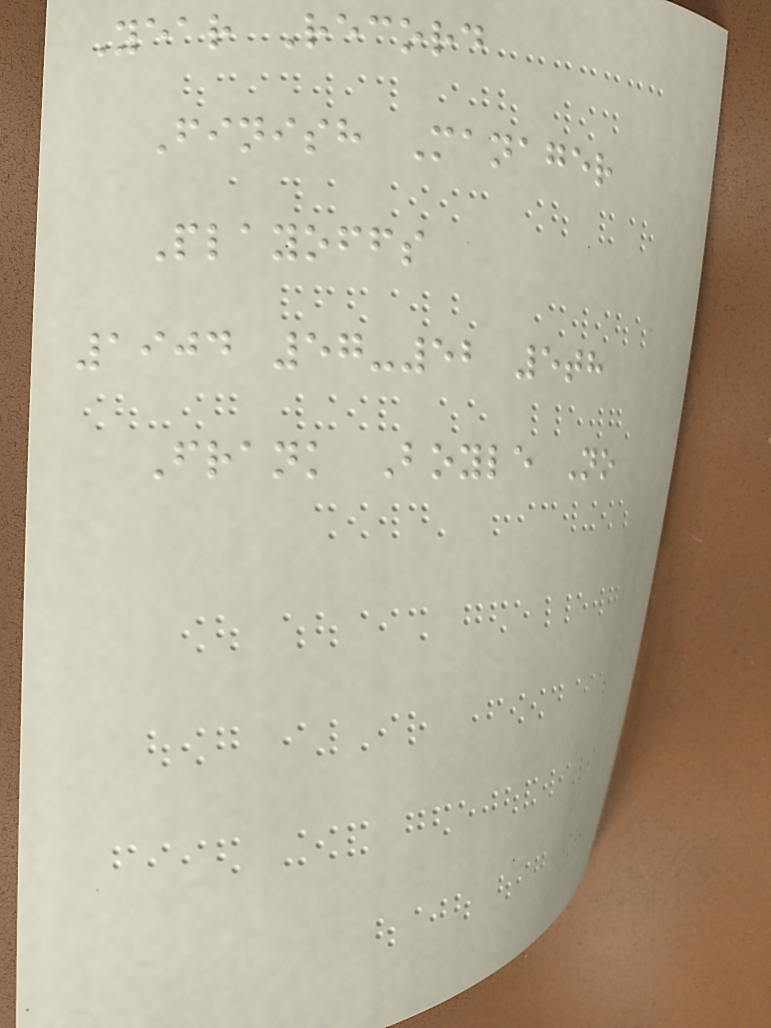Year Record
Finish Manager
Playoffs
1904 57-52 5th
Frank Boyle No
